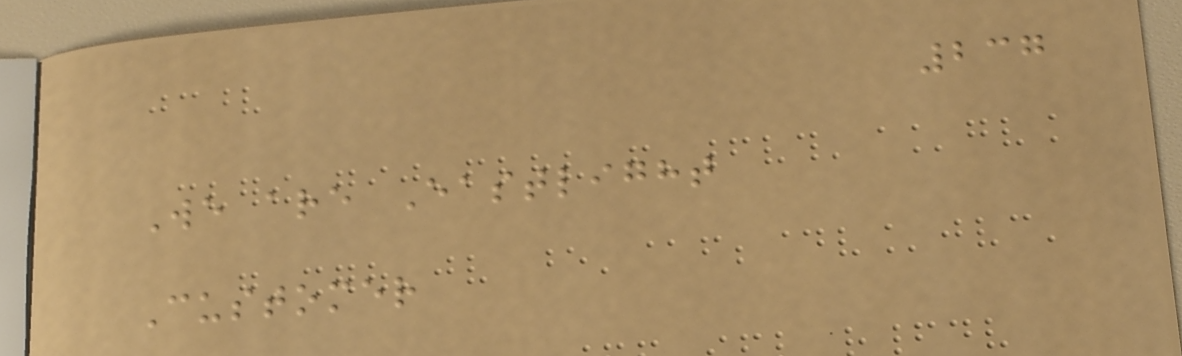237
We are Eastlight
Customer
